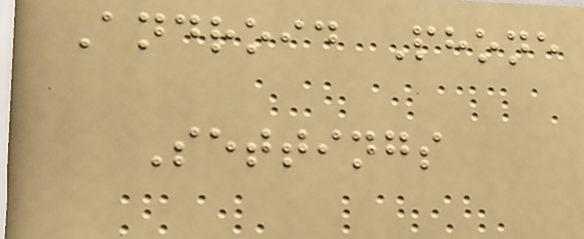Android Phone
Settings
